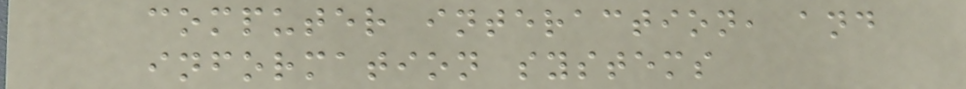computer interaction, and
information systems
